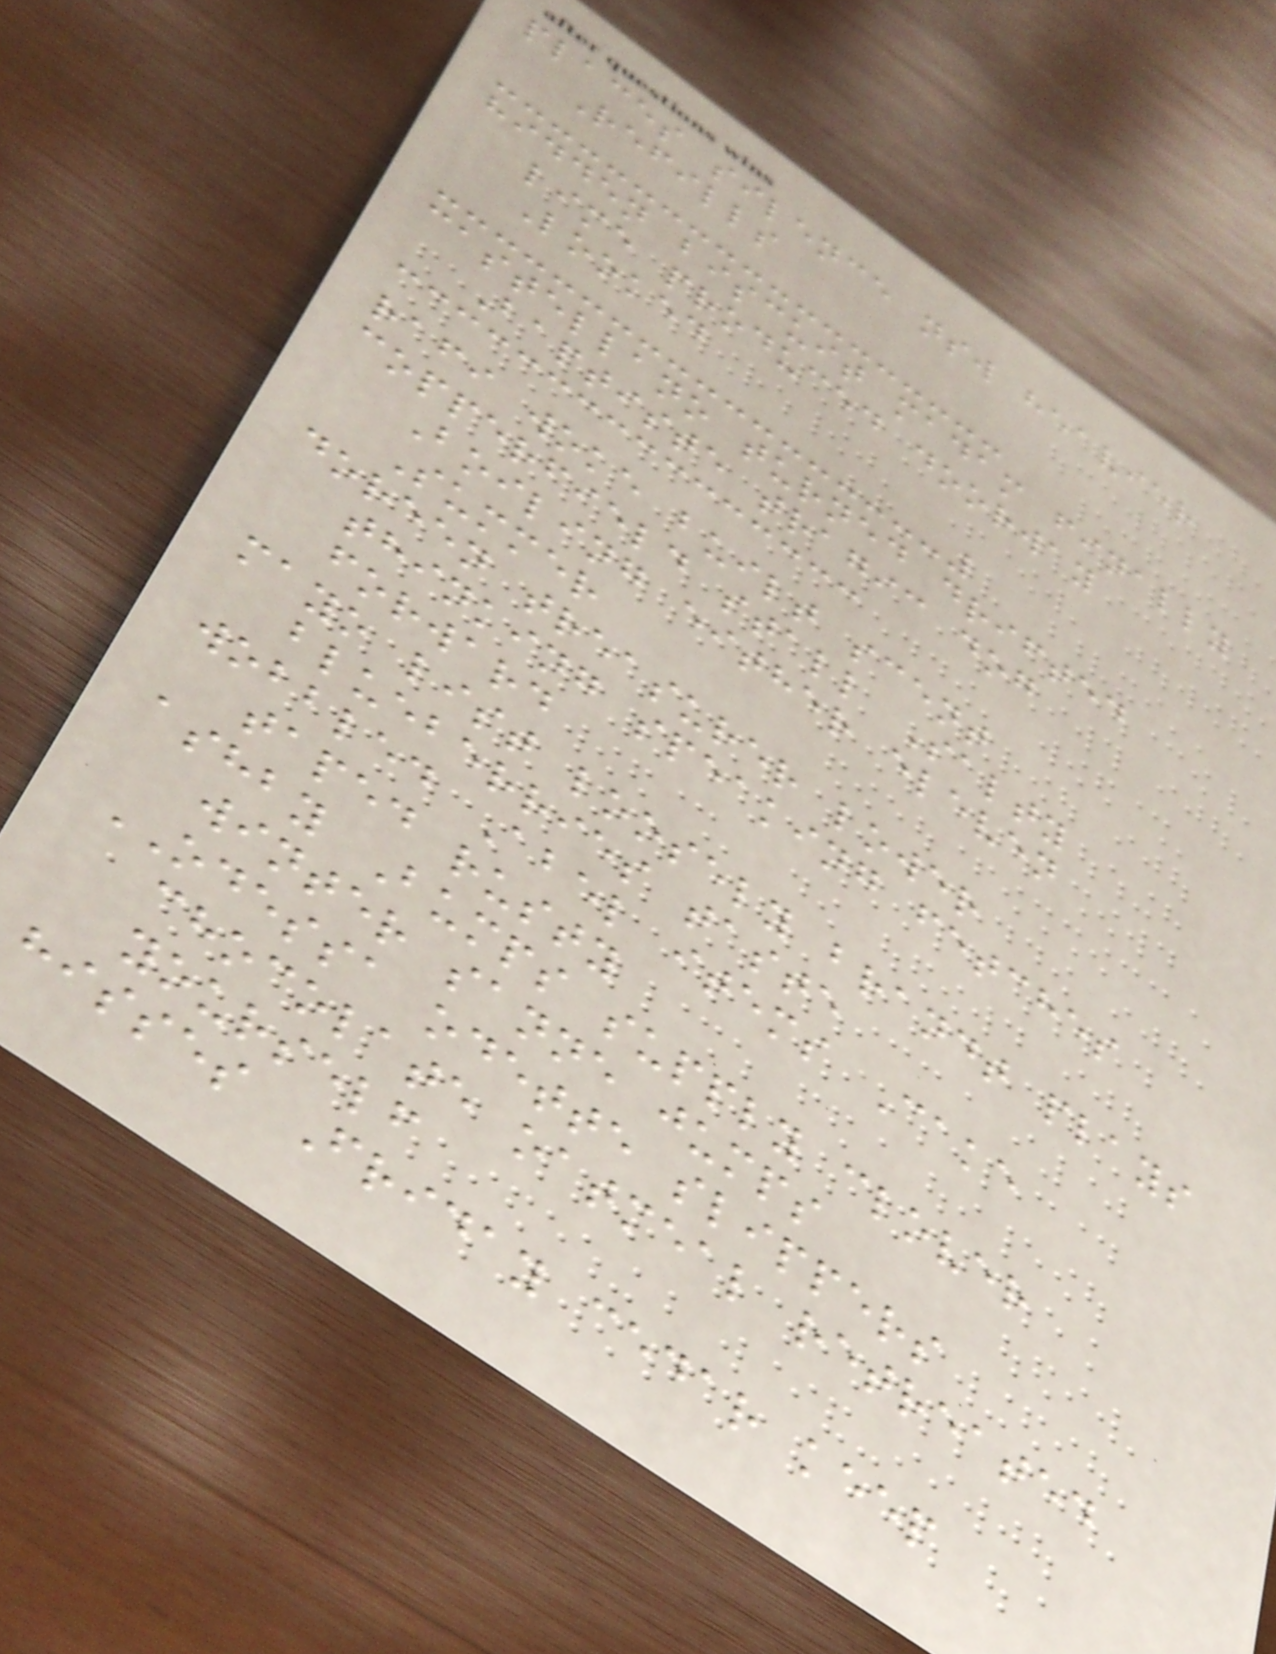places silence nsw heavier
Refills
hidden biscuit madam finally
lime produced doorway
Looked
castellano turned drifted
Baptiste tragic dog
rafi woke built scent
copperfield stall Salty
Boiling either eleven
Summer
doreen treasurer lower
thinking speaking fetches
forward
mayo list loosely brandt plays
blueberries taste
wobbled Abel items Cake
taped rusty
ashby Bumps supply clover
winter sanne jumps
ODESSA odette slippers
chocolate oatmeal retreated
yourself
hisses Friday cedar keep
